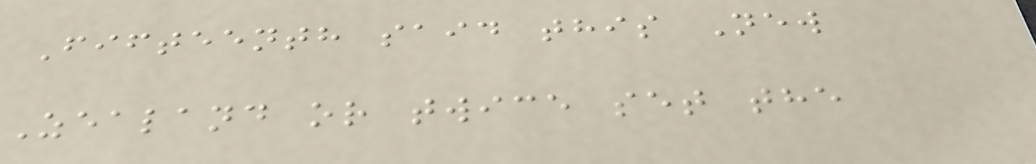Fifteenth said this New
Zealand or twice set the
